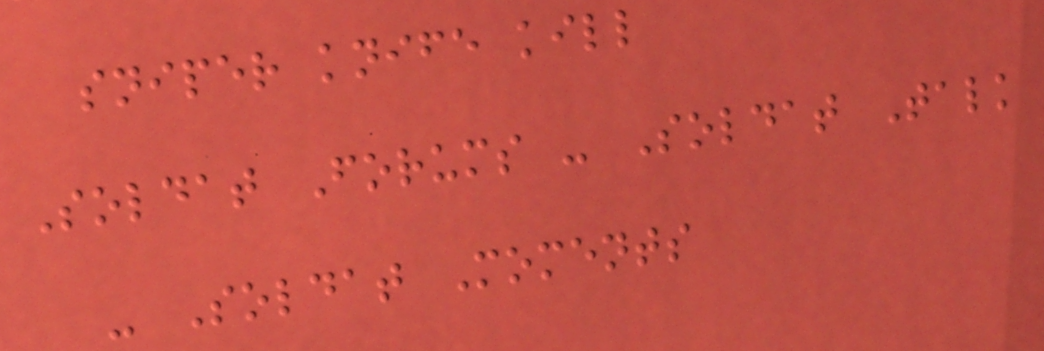sniper knife kill
Soldat Forums - Soldat Talk
- Soldat Moments
